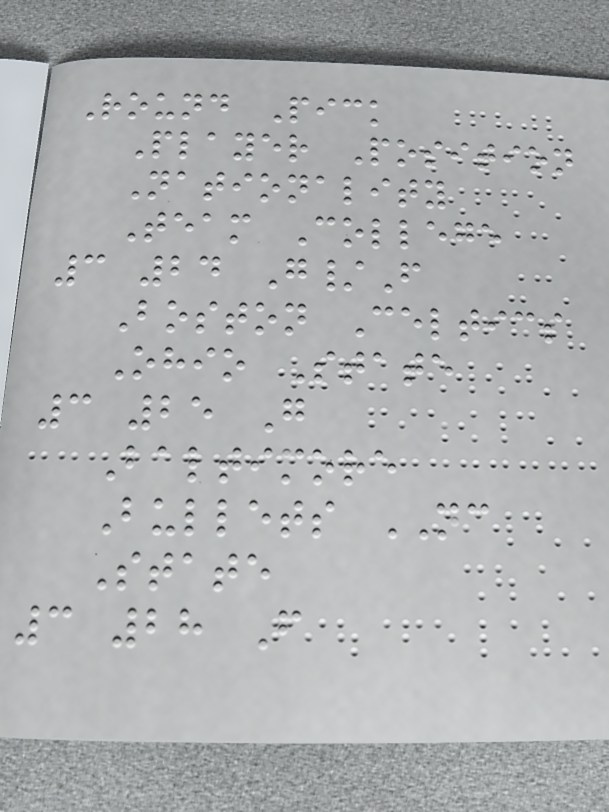Round Pick
Player Position
Nationality
Team College
3 24 G/F
Boston Celtics
Ohio State
3 25 G
Baltimore
Bullets NC
State
3 28 F
